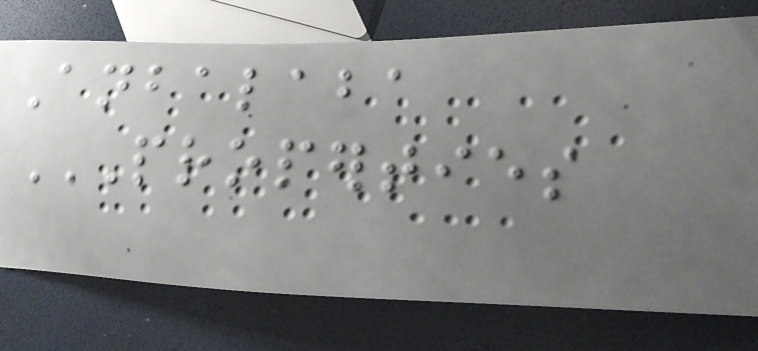Anbalaba
PROPERTIES
